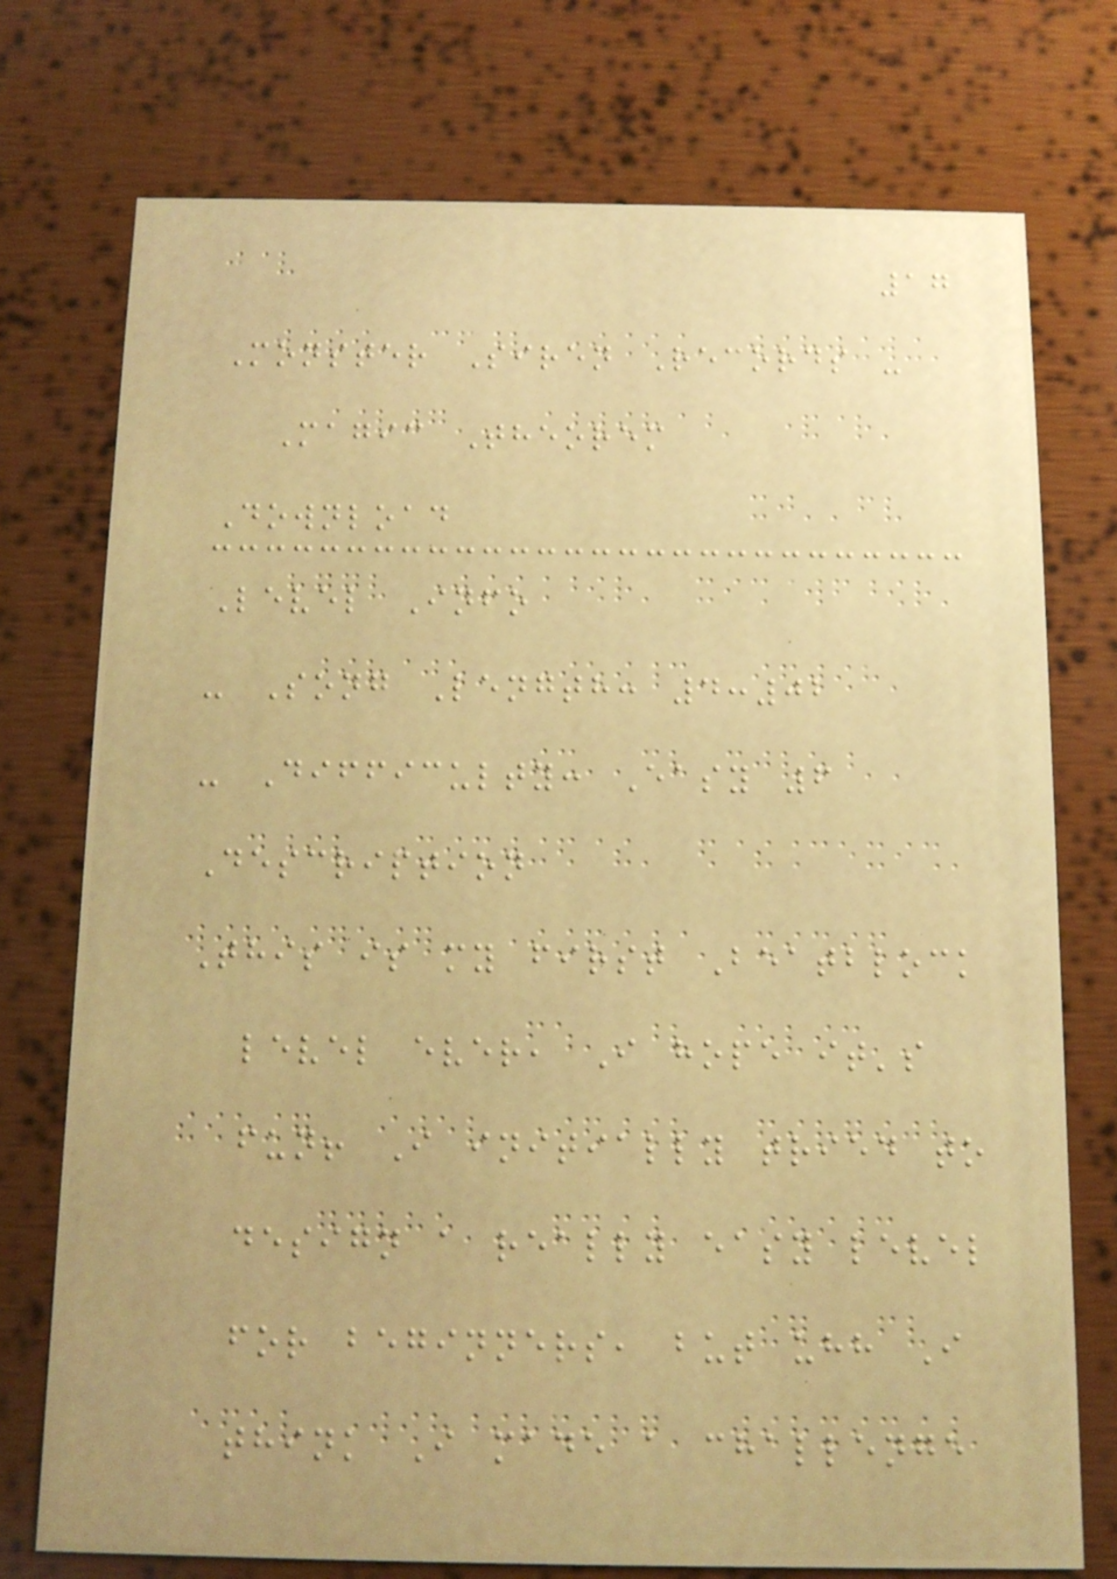17
Monster Siren Records -
Magic Theorem
Download
Level Info
- Song Length: 4:02
- Difficulty: Easy 6
Description
This is my first Beatblock
level ever, I hope it's
fun! I initially tried to
design a really easy level
for beginners, but uhh I
think I made a challenge
